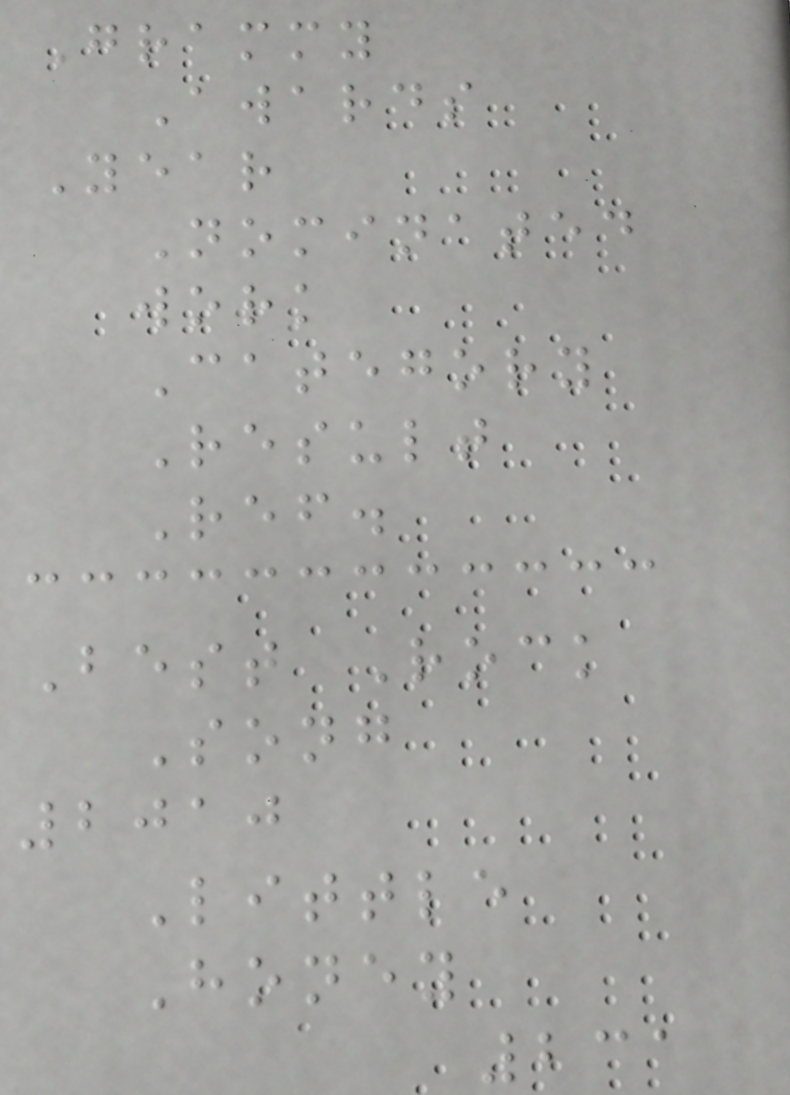Grammy
Awards
Year
Nominated
work
Category
Result
Ref.
Best Rock
Song
2010
Little
Honey
231
